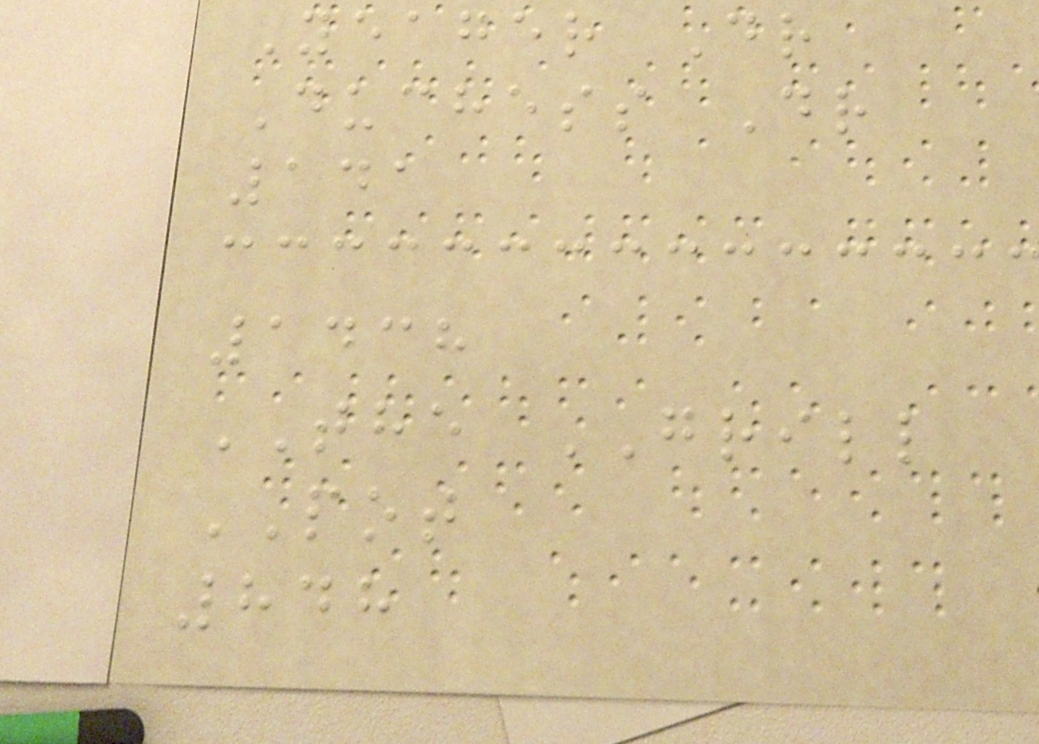Yeager Dr
Duchess Dr
141
1438
THE GRILL
POT
848
